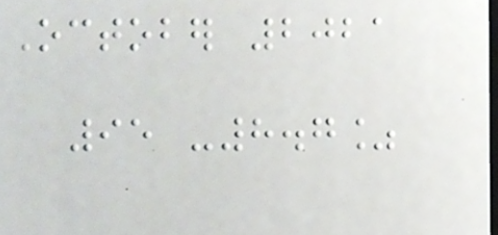October 2021
95 -8.7%
